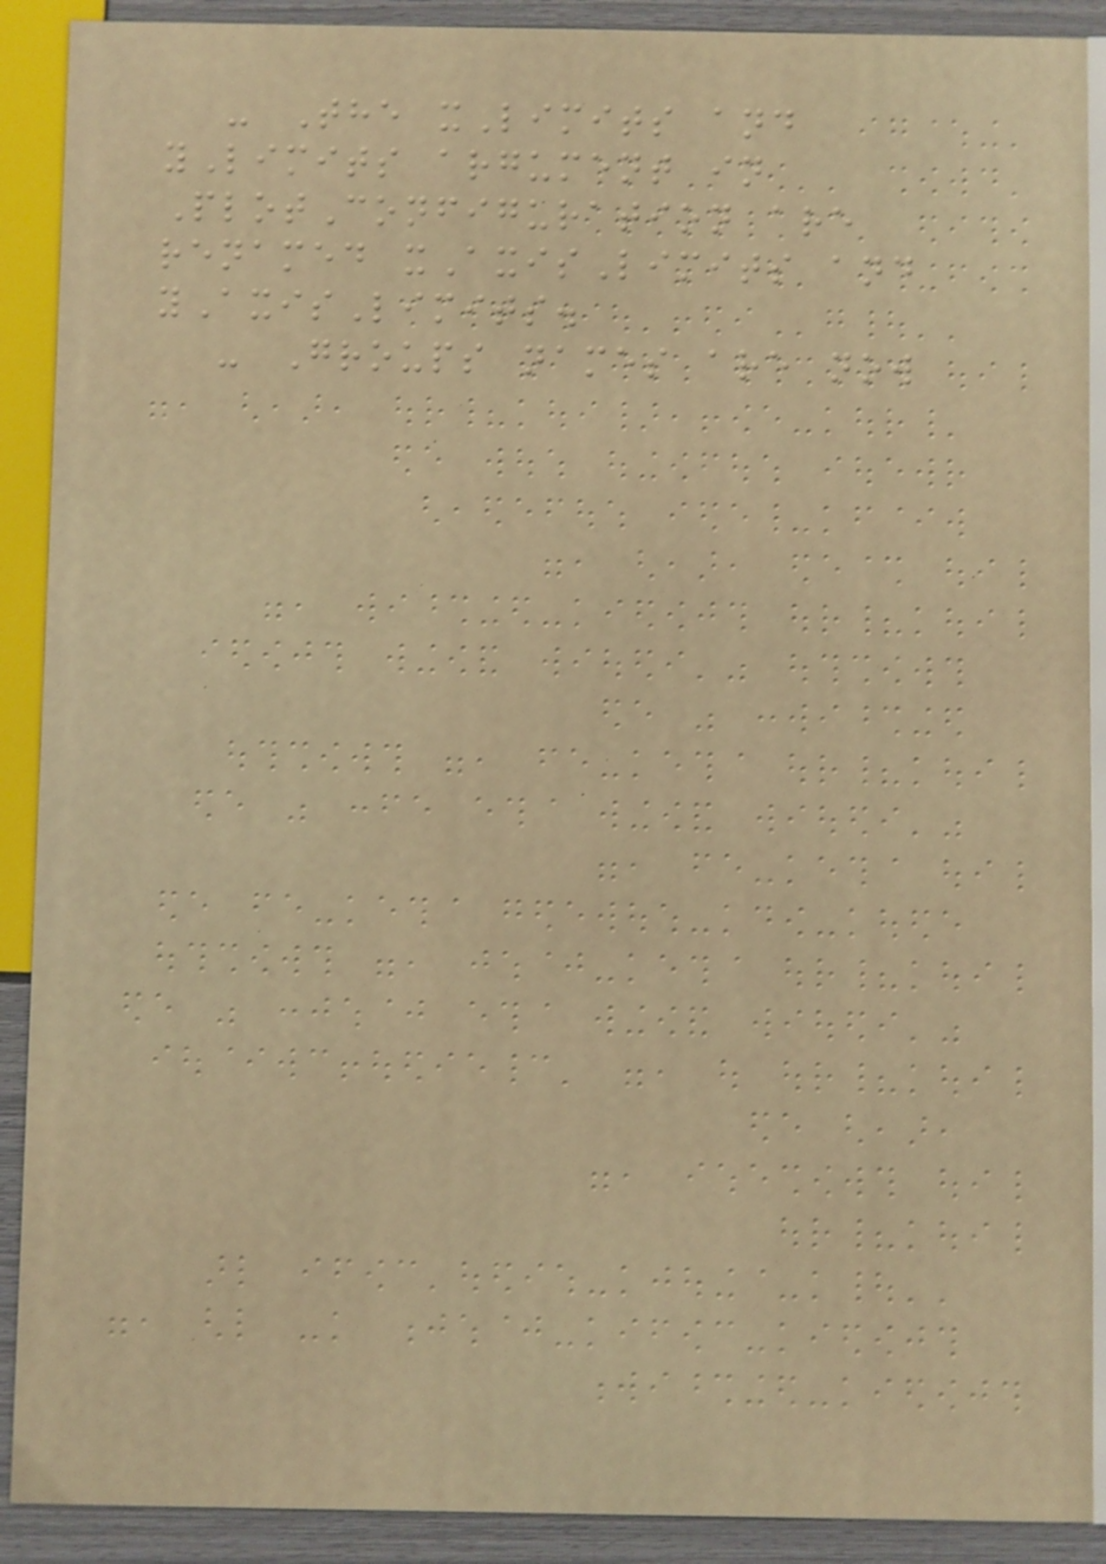- The xLimits and
yLimits argument in
PlotConfiguration are
renamed xAxisLimits and
yAxisLimits.
- Groups names are now
